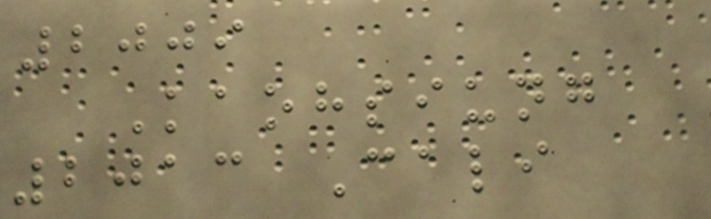2009
Kaohsiung
2013 Cali
